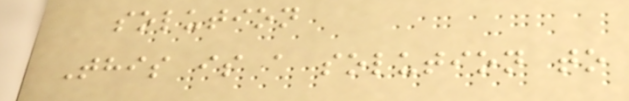solution
This is a solution to
